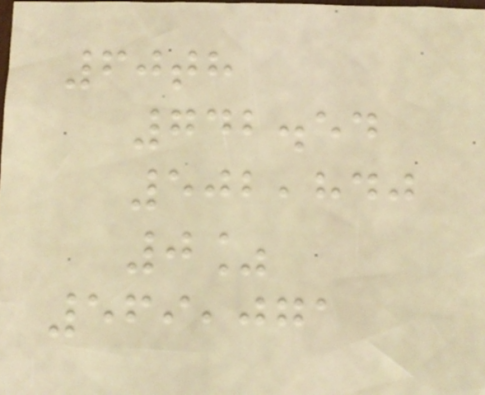60th
742.54
502,840
0%
569,071
